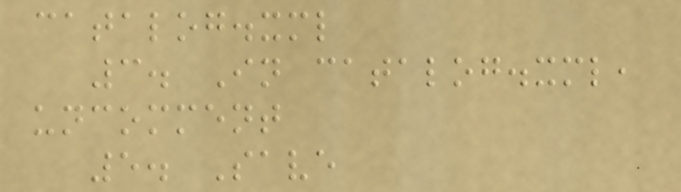catalog.xml
3. In catalog.xml,
uncomment
5. Save
